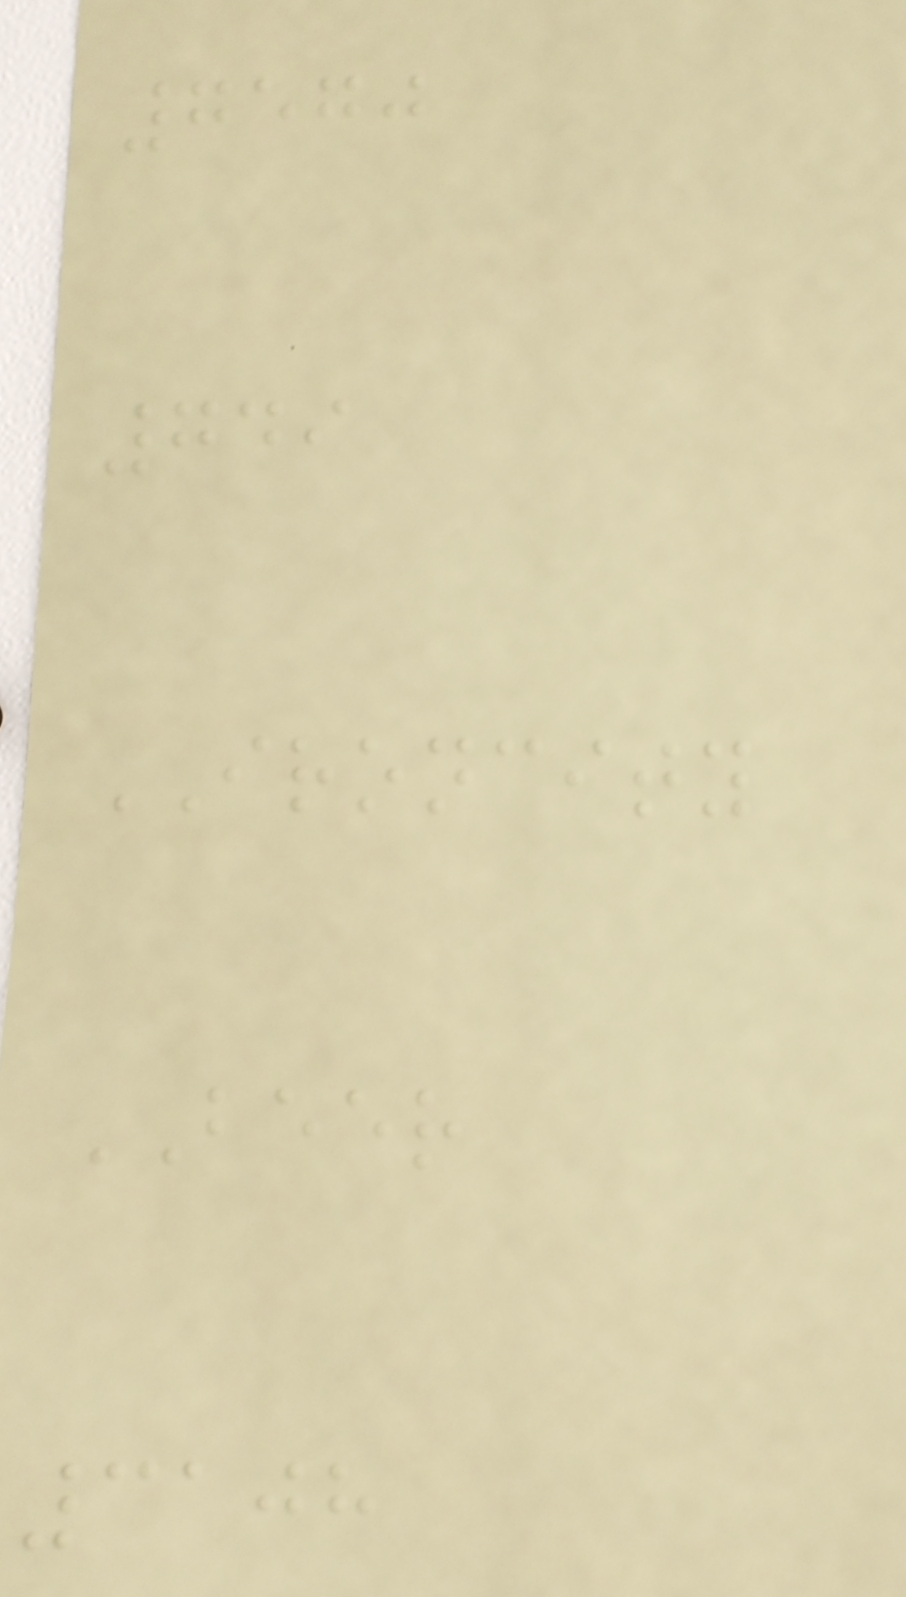7570
749
IRONCITY
BEER
3108
